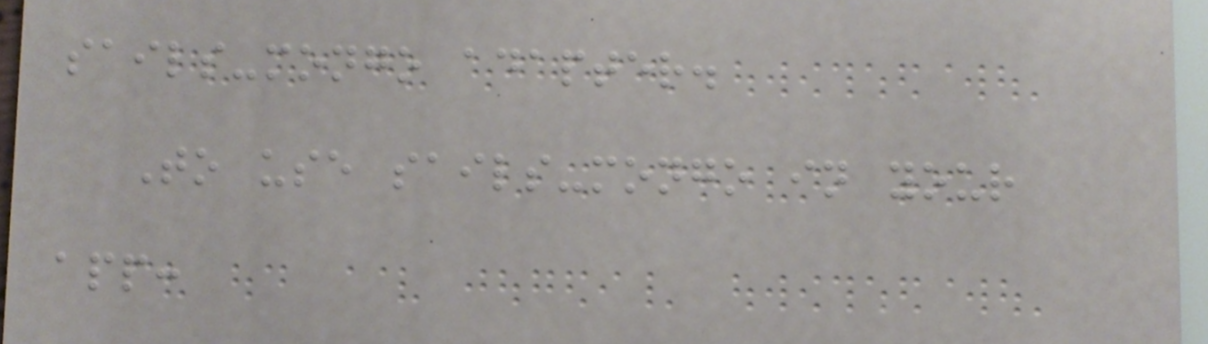sails-mongo adapter.
To use sails-mongo in your
app:
